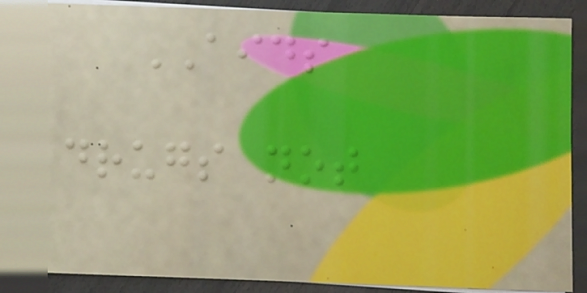AIDS
drugs not
